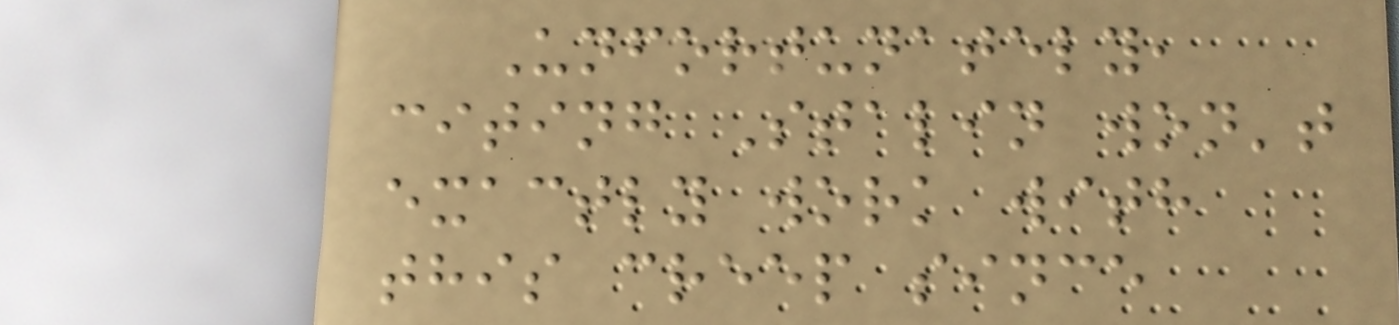Unfortunately,
citing Stalin won't
exactly work with
this creep since
